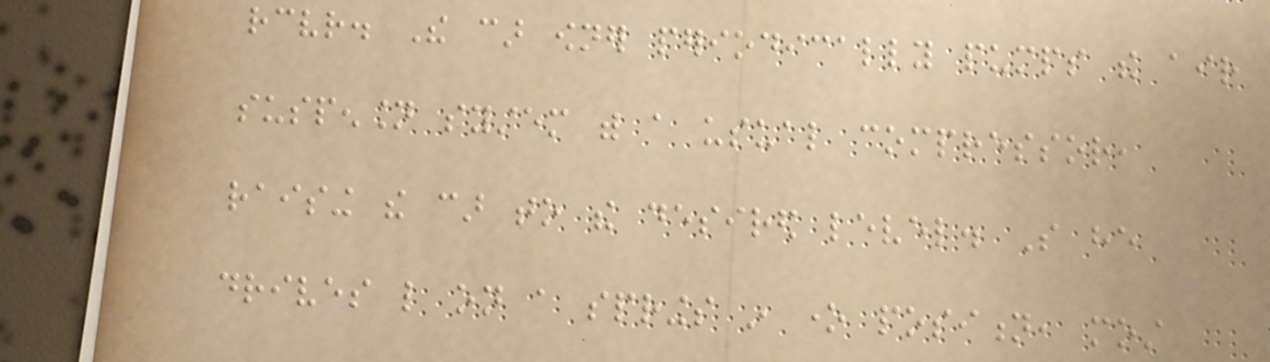receiver. The car owner periodically pumps the air
suspension system with a usual compressor,
raising the car to the desired level. So he
drives like on a springs in one position, most
